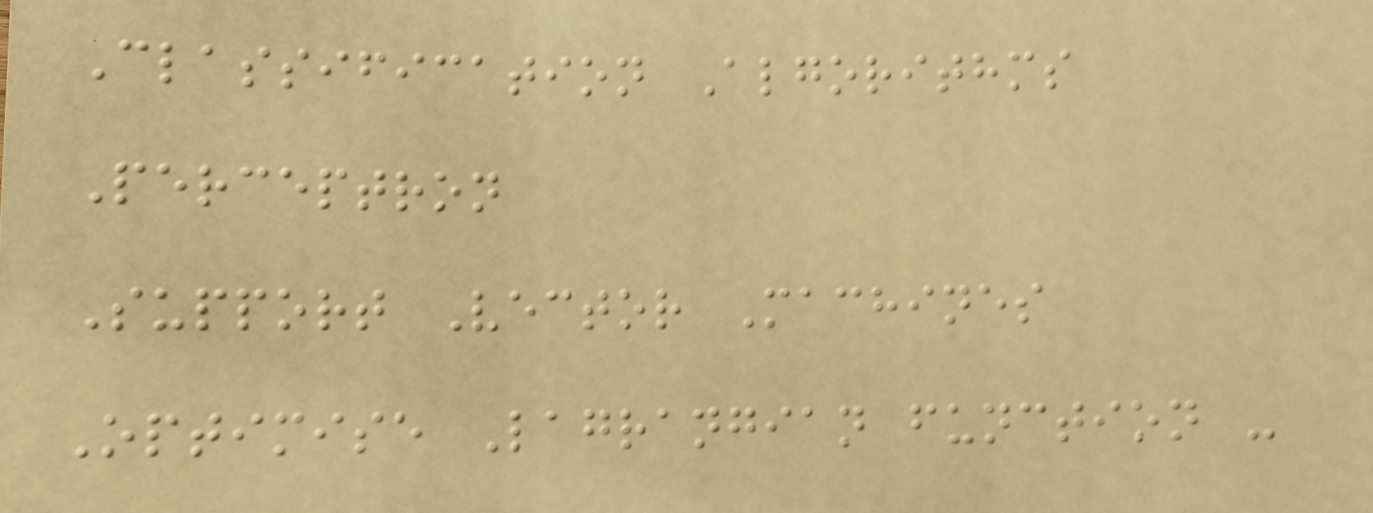Classification Algorithms
Perceptron
Support Vector Machines
Optimise Lagrangian function -
